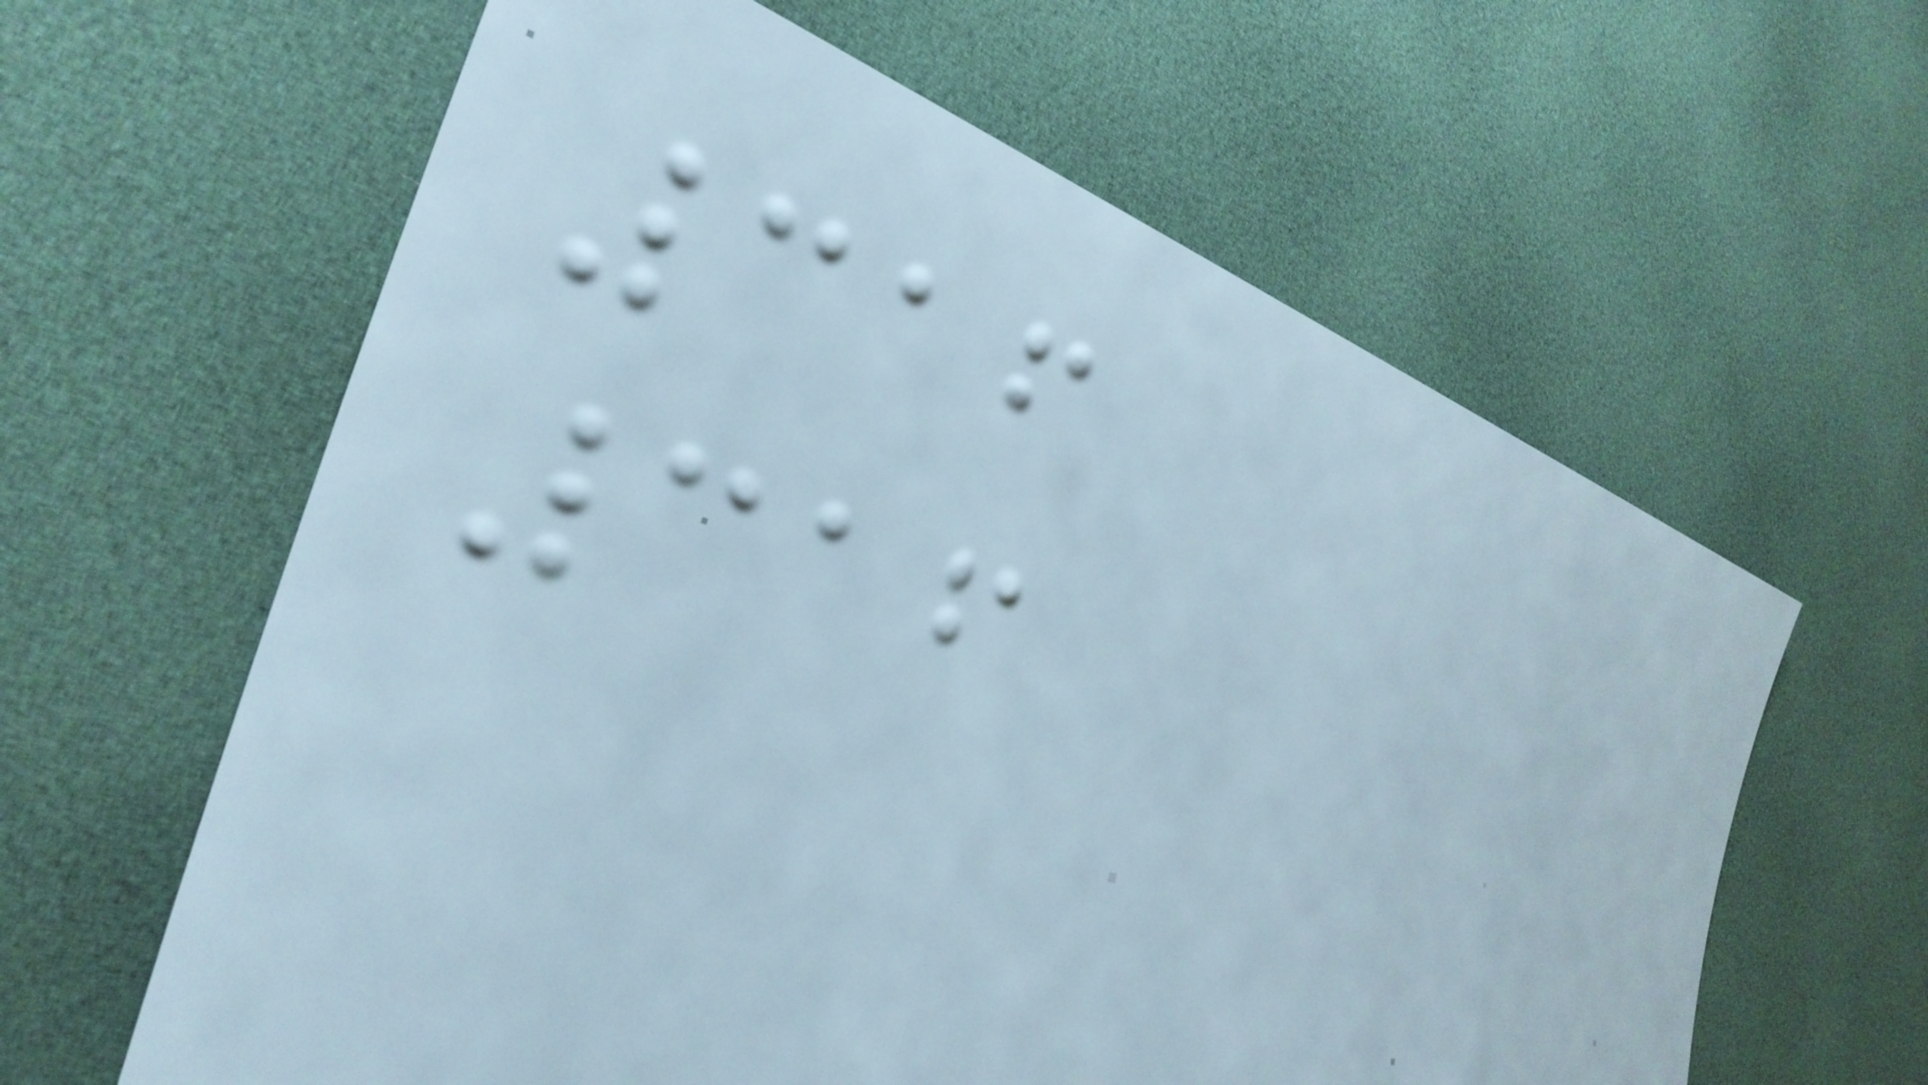316
316
